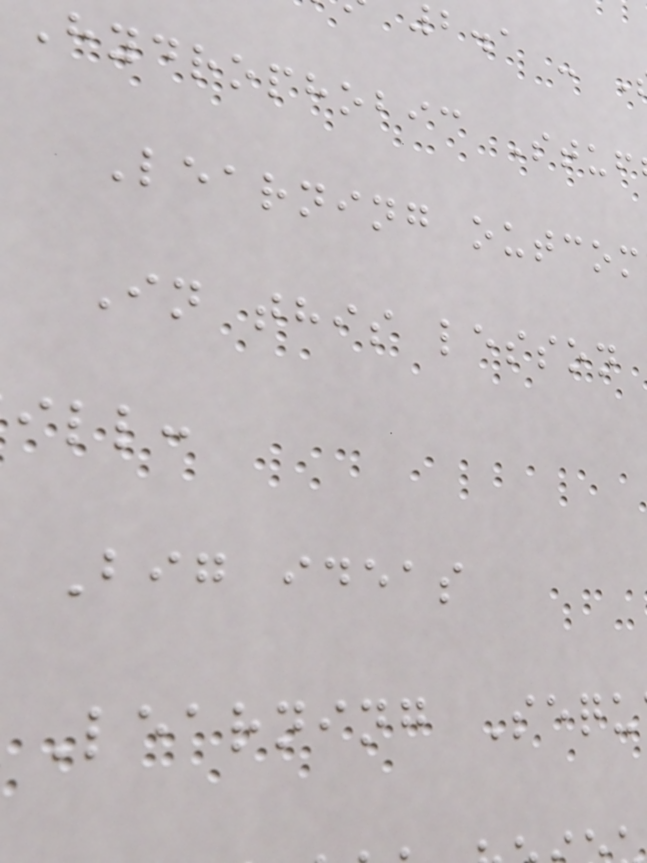hydrophobic Stuf
Learning outcom
In this lesson
ill:
Big ideas
Learning Sequ
